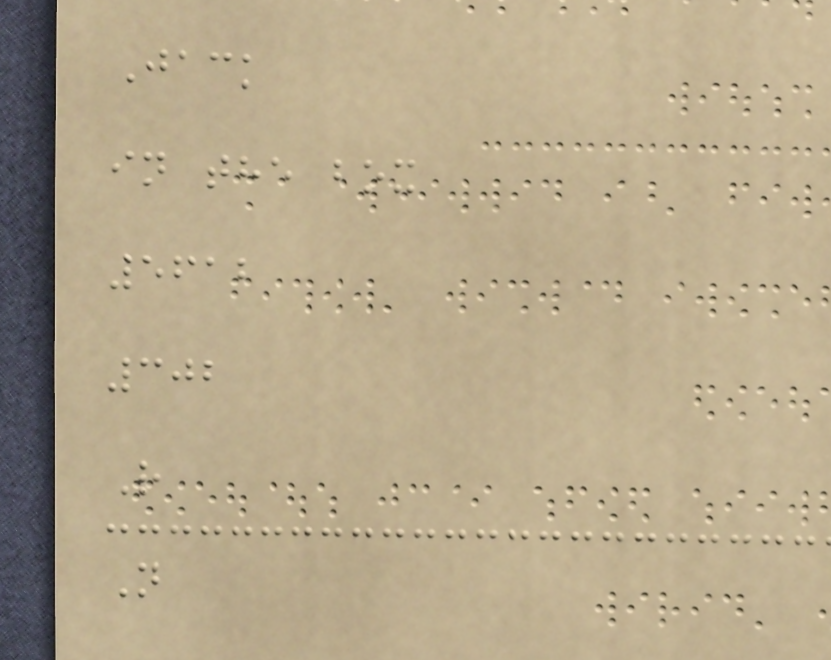Jack
in the box
5612
302
R
N
